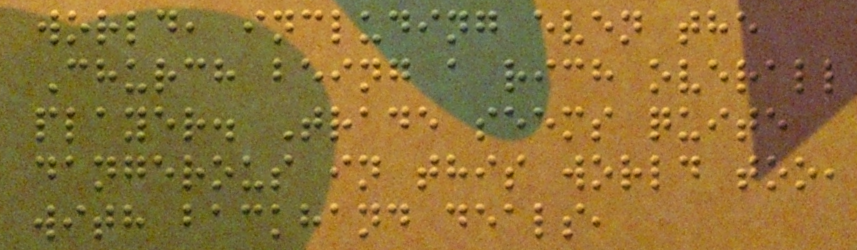world, including even the
Church being a rich overall
player. Trade seems quite
dangerous in this world too,
with backhand deals,
